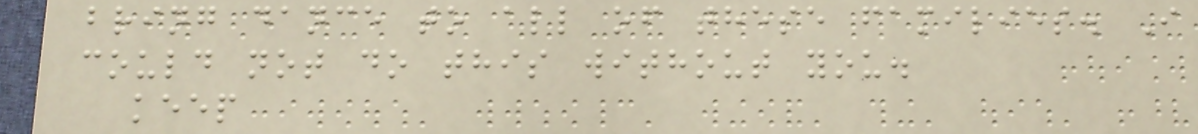bring dance to all of these families. I
could not do this without you.
keep
